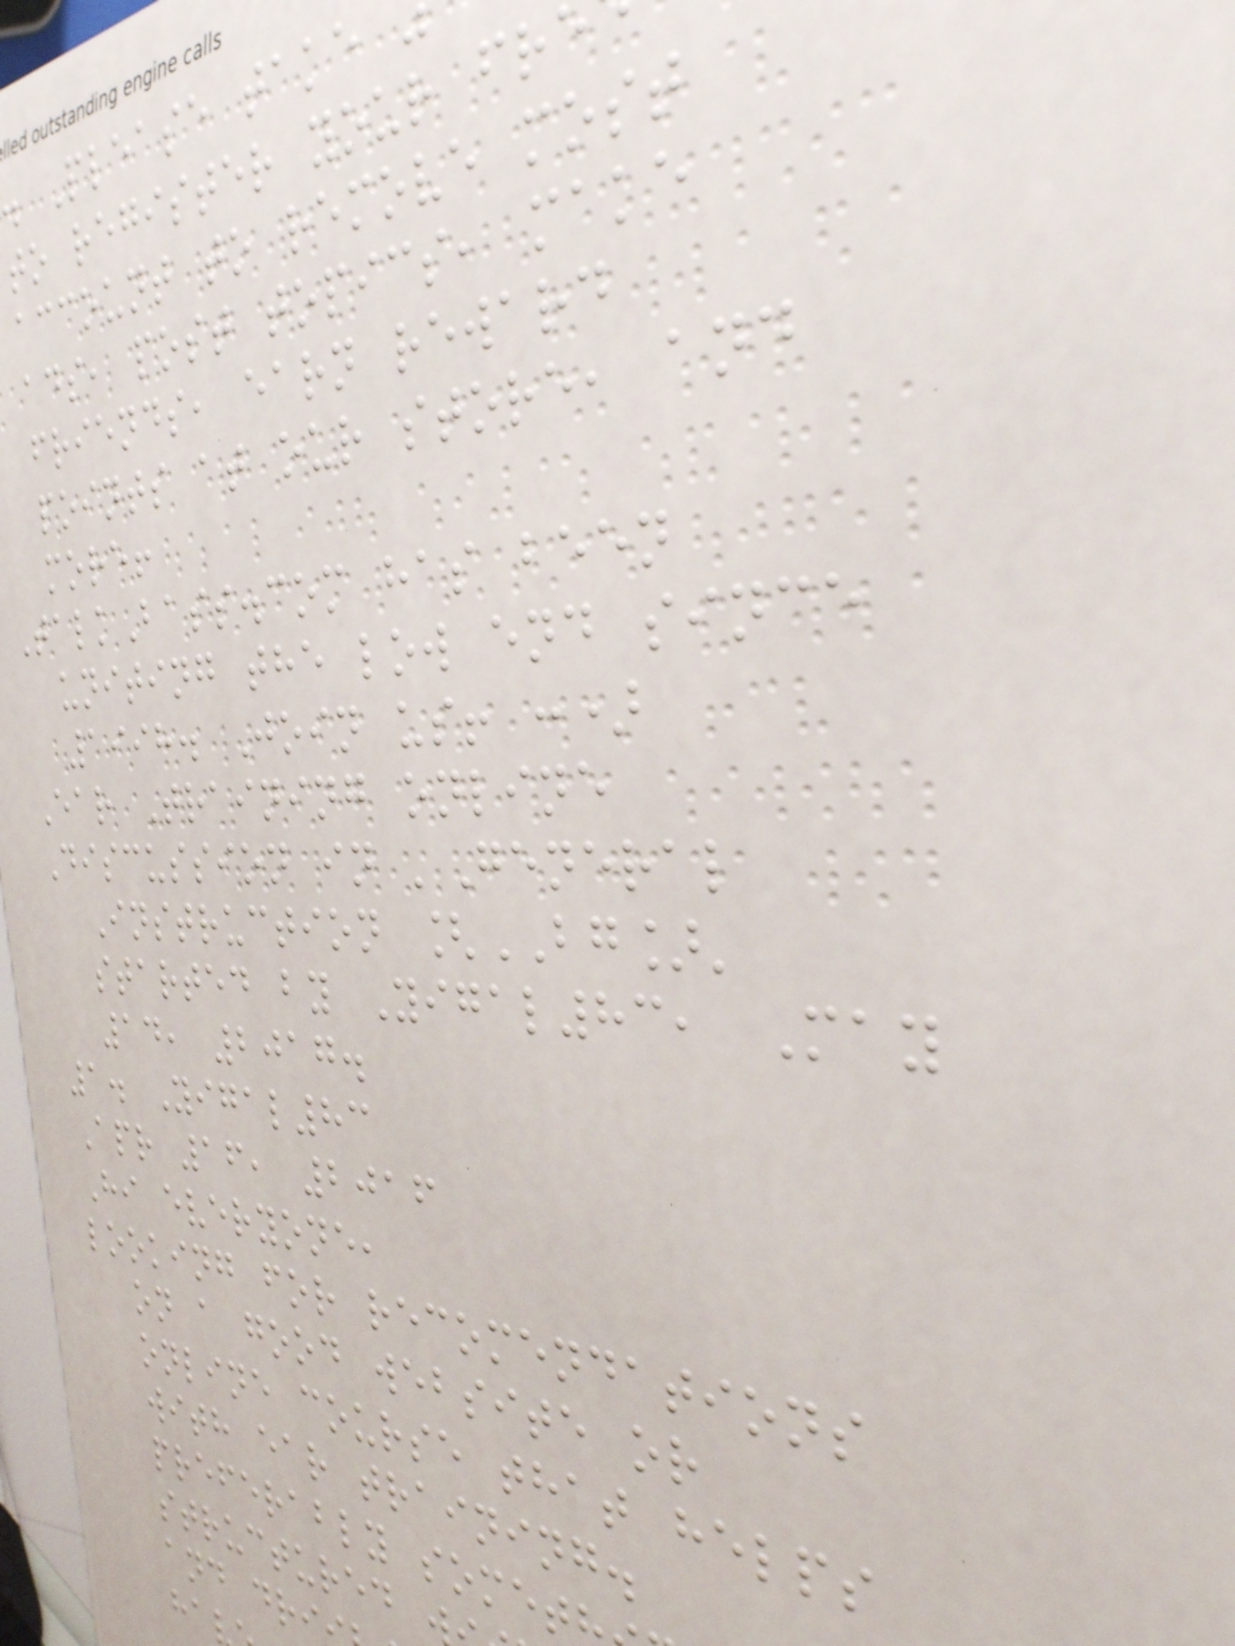Please take
to register your fr
account to remove most
ads, post topics, make
friends, earn reward
points at our store, and
more!
TalkBass.com has been
uniting the low end since
1998. Join us! :)
Ear Training online
Discussion in 'General
Instruction [BG]'
started by Yigal83, May
14, 2017.
1. Yigal83
Apr 16, 2016
Hi everyone,
looking for recomendations
on a good website or
online course that helps
with ear training.
preferably somet
structured
and dri
